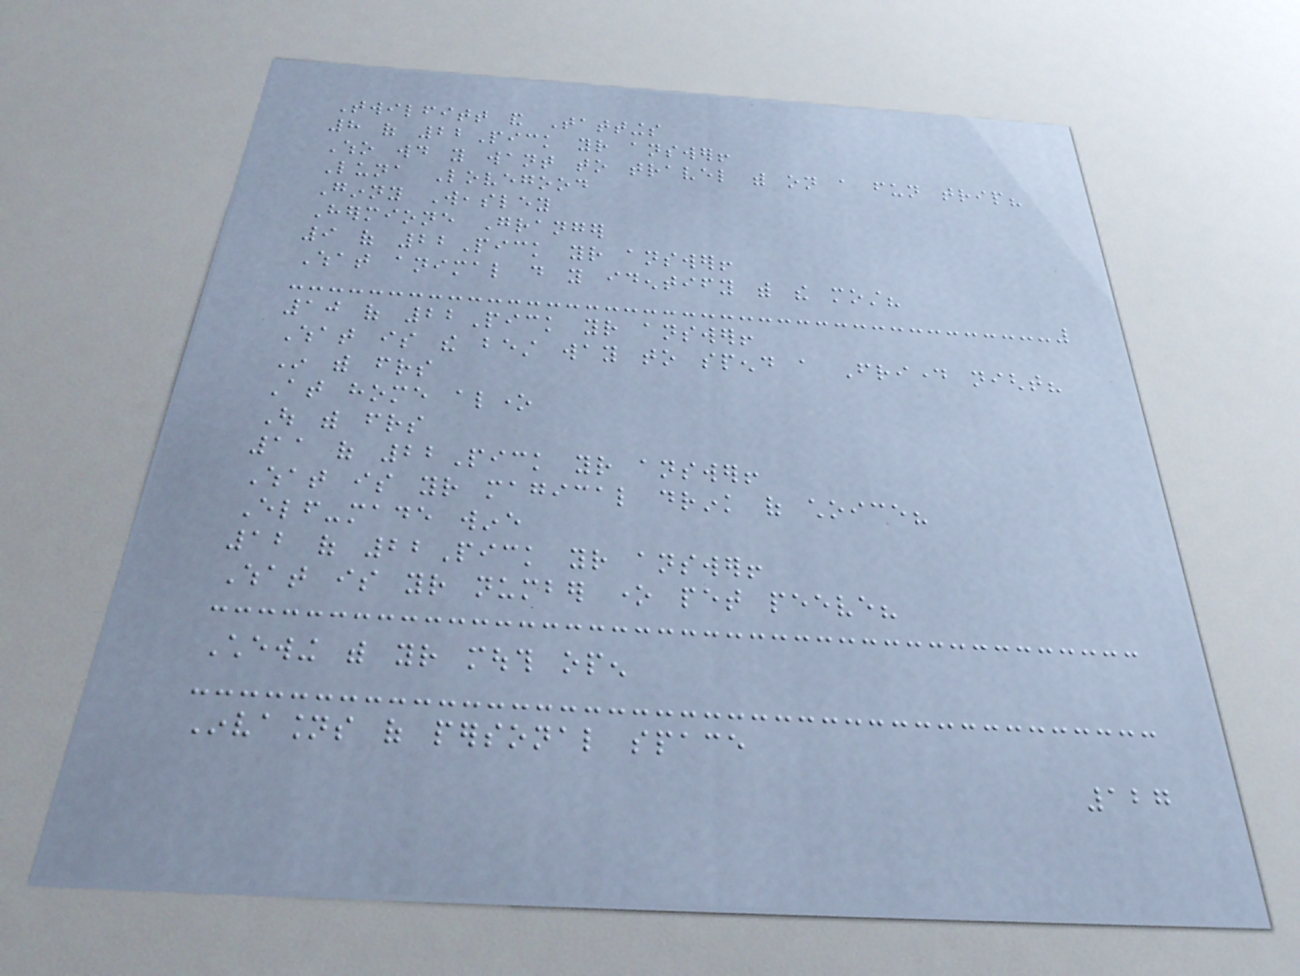Twilfitt and Tattings
8 of 22Pick your answer!
Who would you want to travel with on a fun trip?
Luna Lovegood
Ginny Weasley
Hermione Granger
9 of 22Pick your answer!
What animal do you identify with the most?
10 of 22Pick your answer!
What is the best way to spend a Friday night?
In with friends
At home alone
Out with friends
11 of 22Pick your answer!
What is your magical drink of choice?
Elf-made wine
12 of 22Pick your answer!
What is your number one pet peeve?
Chewing with your mouth open
Invasions of personal space
127
